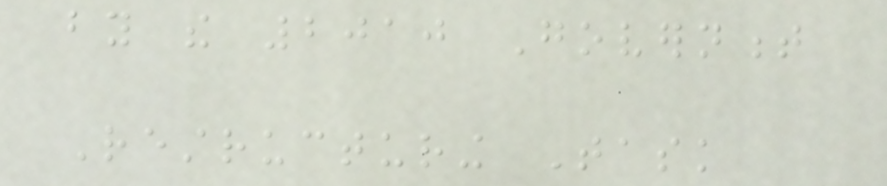by the 2010 Government
Restructuring Task
